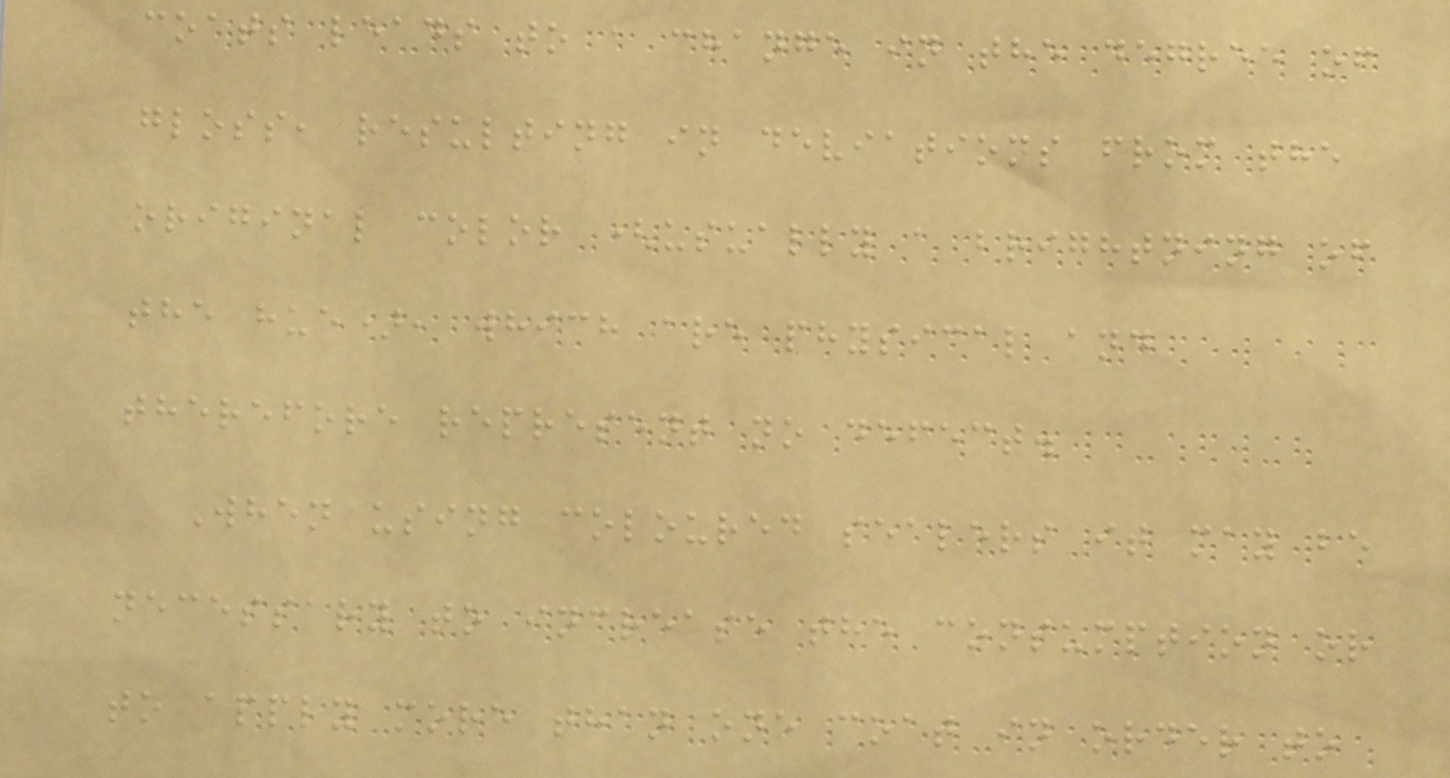coats leads to a change in the degree of
gloss, resulting in deviations from the
original color (usually a brightning of
the hue), which are physical and
therefore represent no defect.
When using coloured sealers it may be
necessary to increase the consumption or
to apply more than one coat in order to
